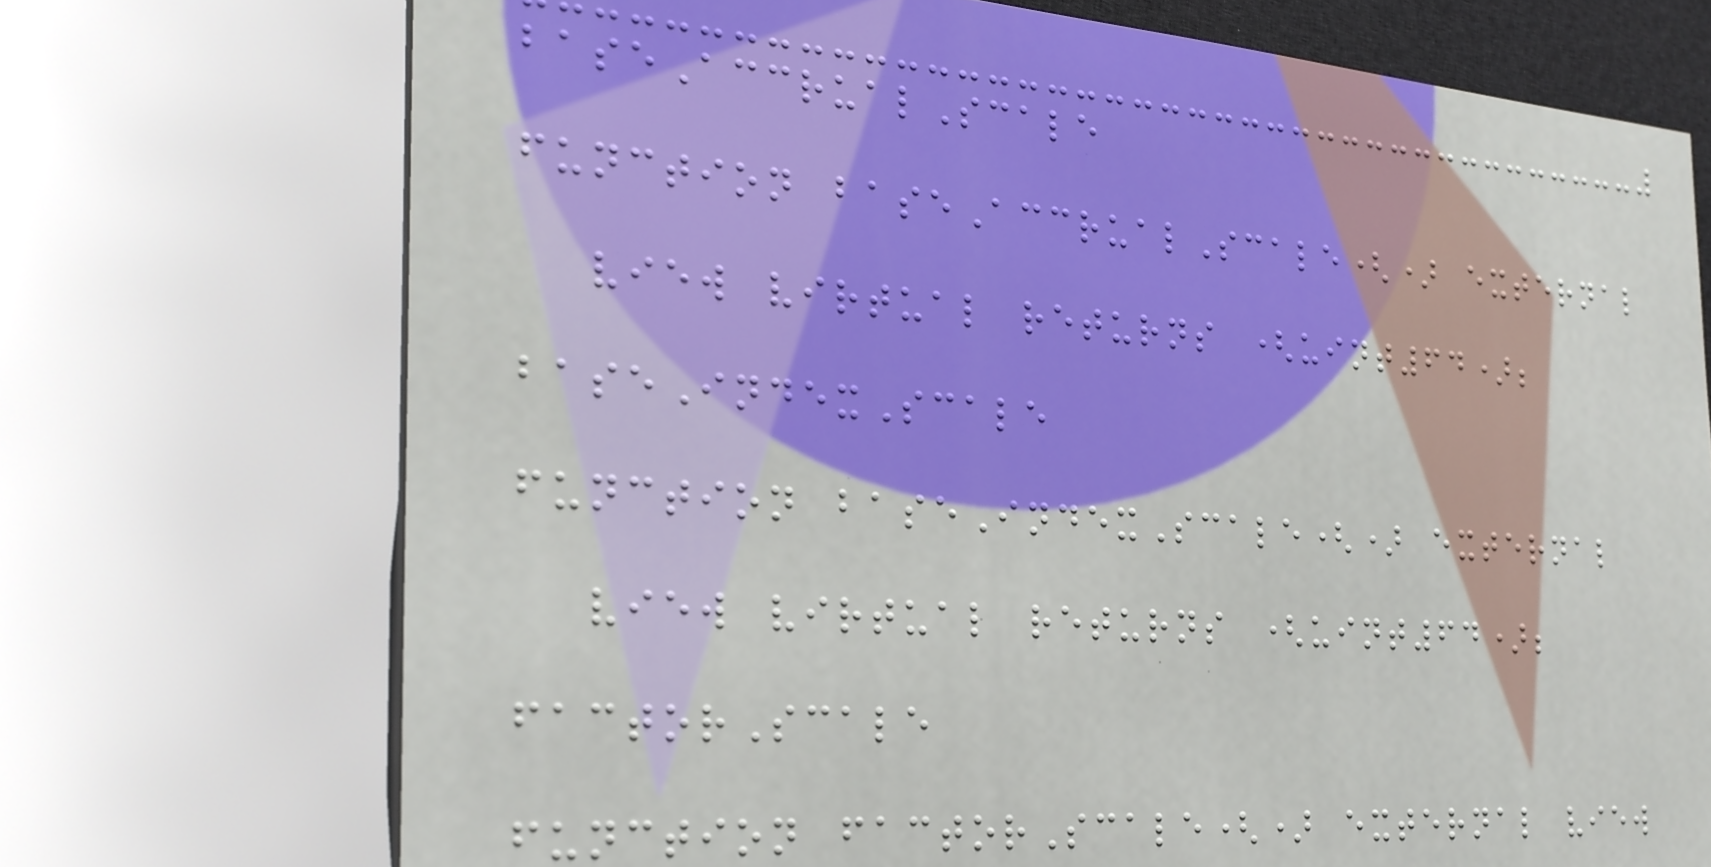baseAccrualScale
function baseAccrualScale() external
view virtual returns (uint64);
baseIndexScale
function baseIndexScale() external
view virtual returns (uint64);
factorScale
function factorScale() external view
